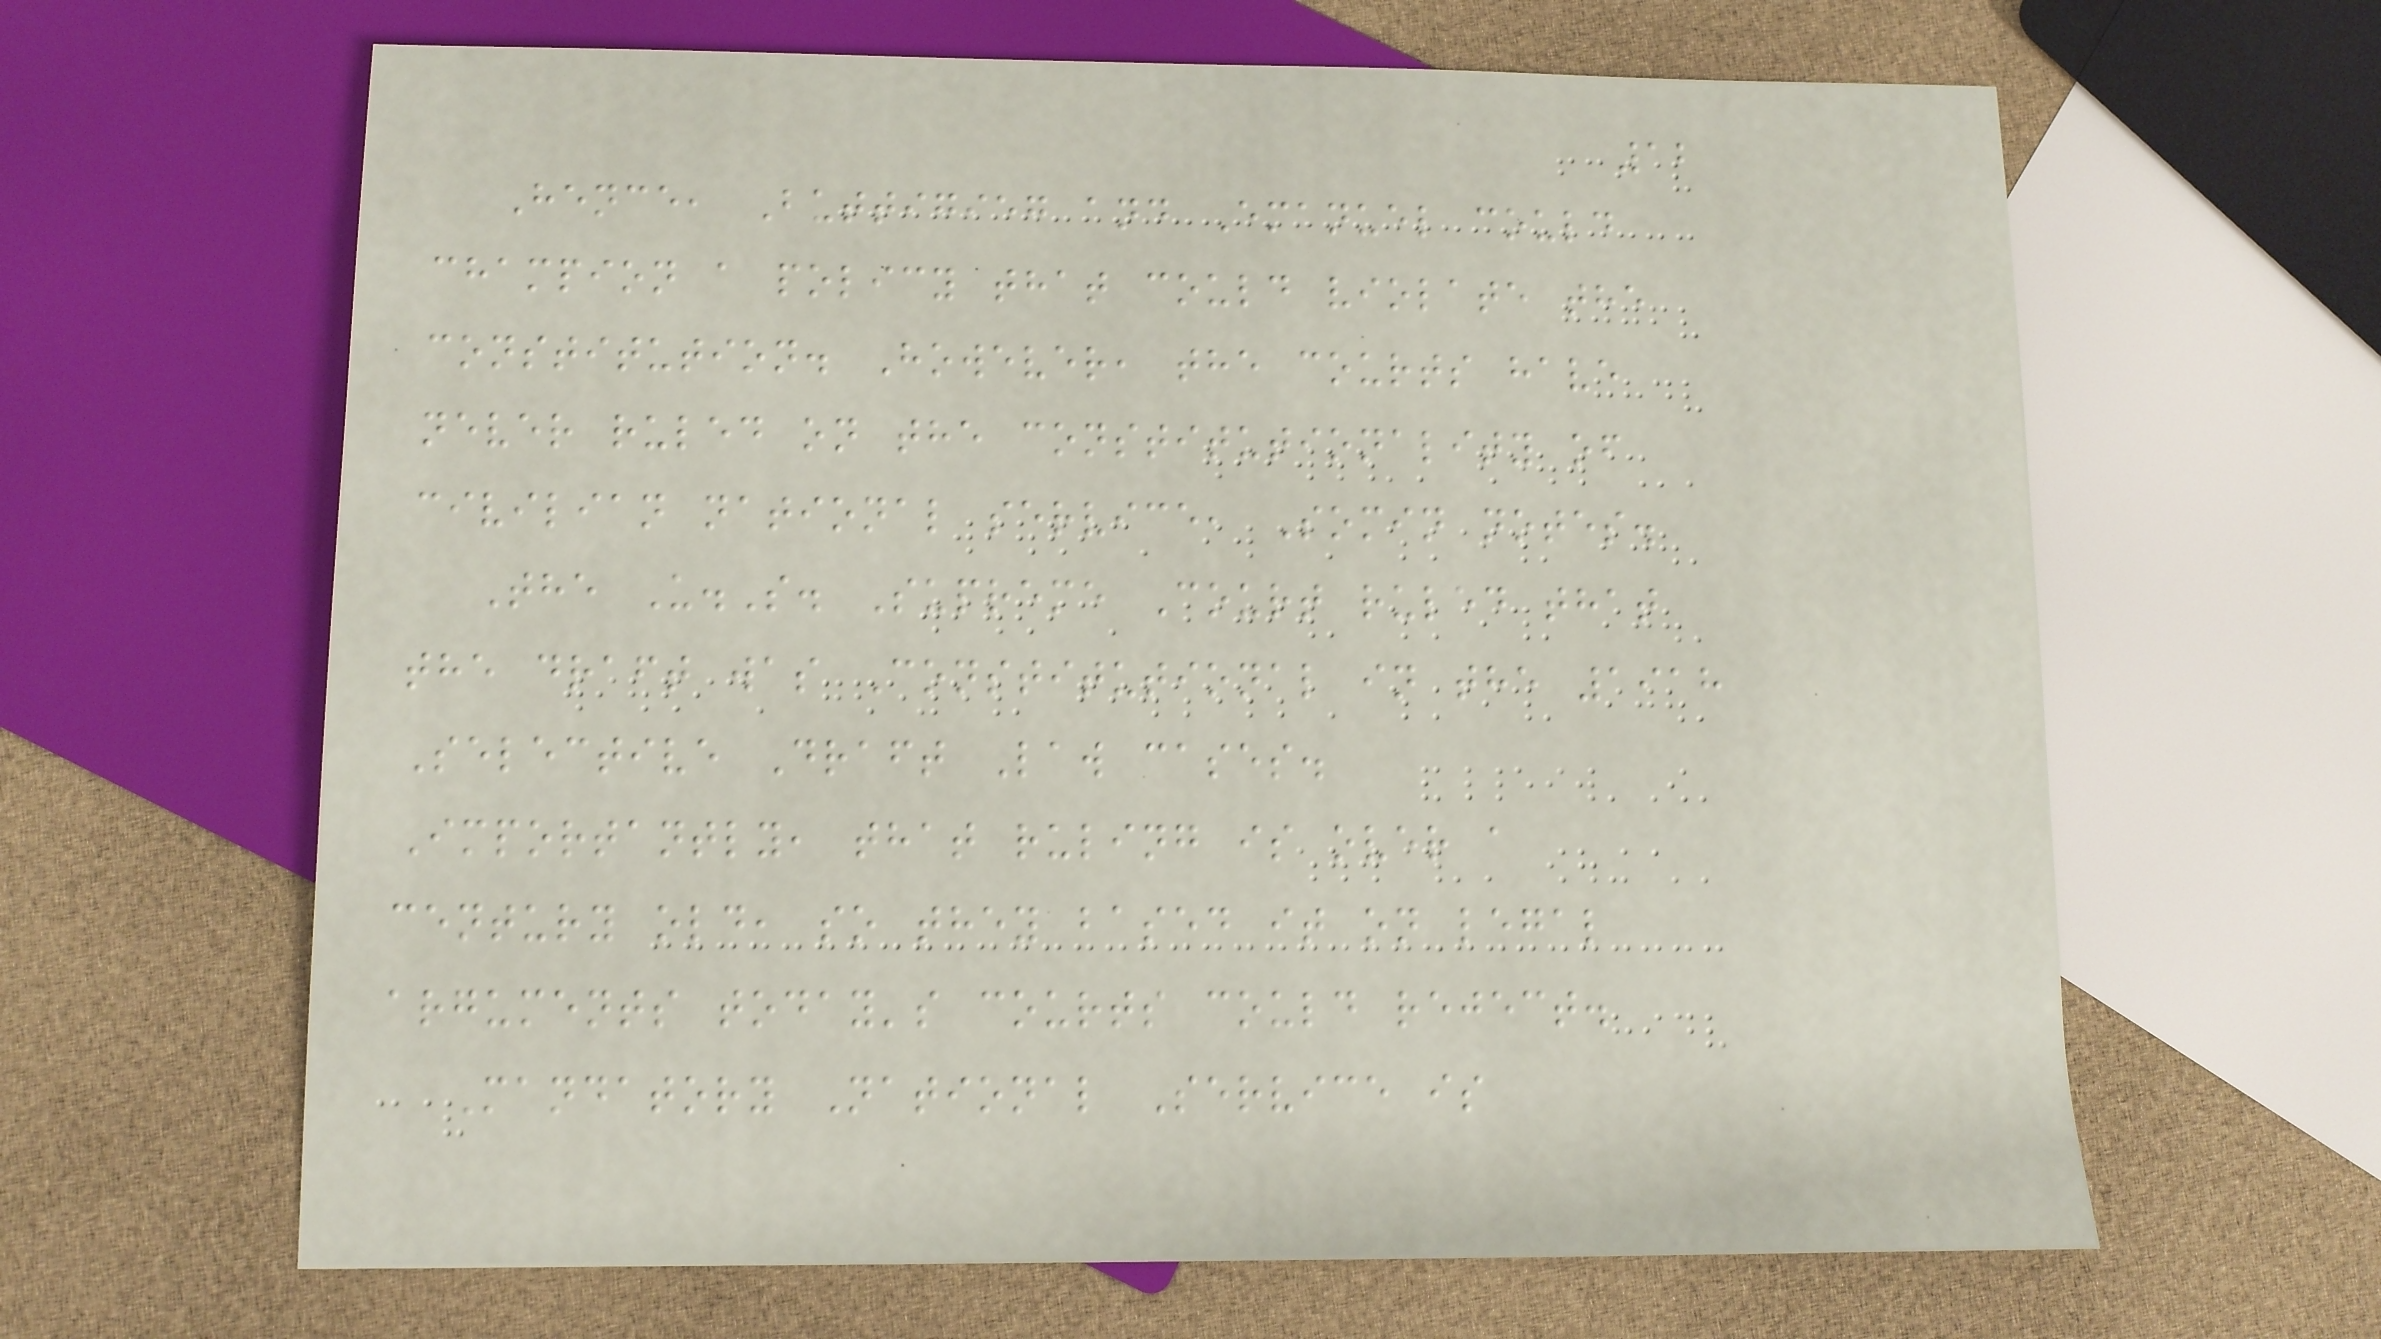12
Hence, Buttigieg and Emanuel could
champion a policy that could violate the
constitution. However, the courts have
never ruled on the constitutionality of
civilian national service, Somin notes.
The U.S. Supreme Court ruled that
the draft was Constitutional in the 1918
Selective Draft Law cases.
Importantly, that ruling is over a
century old, so they based it on legal
arguments today's courts could reject.
Mandatory National Service is
